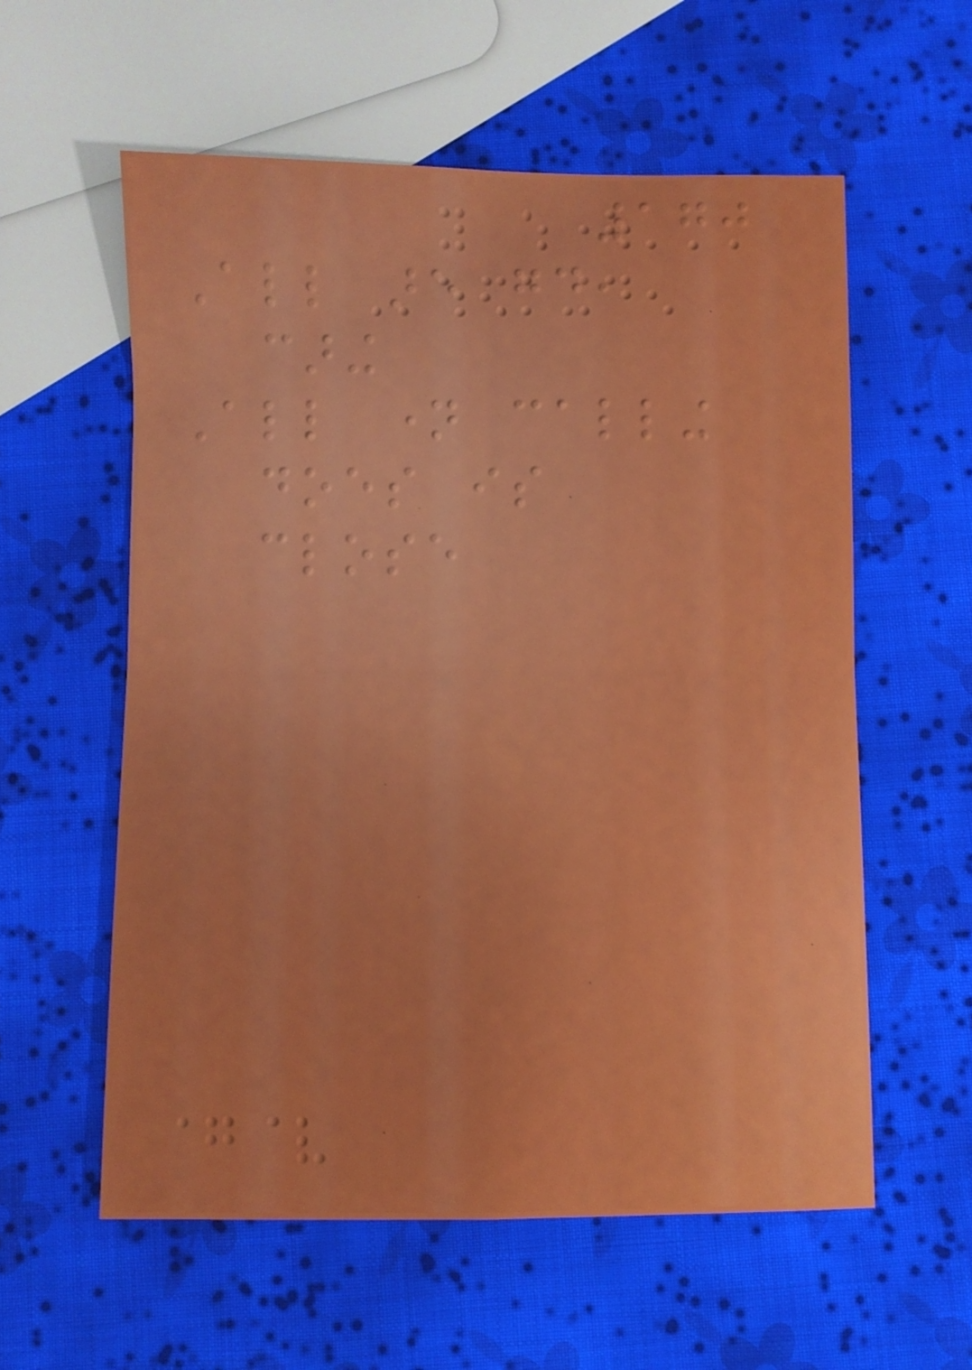170
All are good,
caring
All name calling
does is
close
